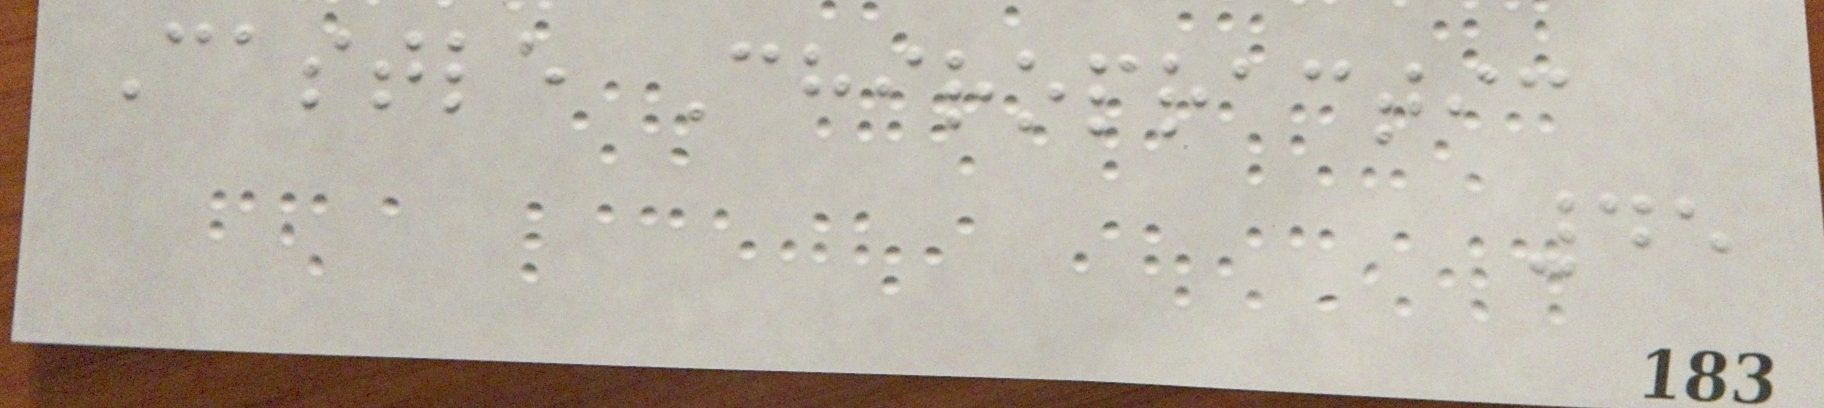Castle Chiropractic
45
